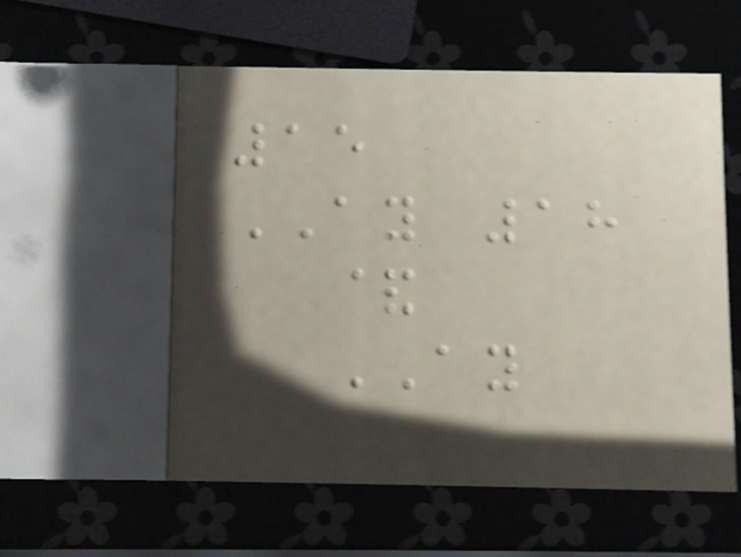15
AY 18
&
AY
